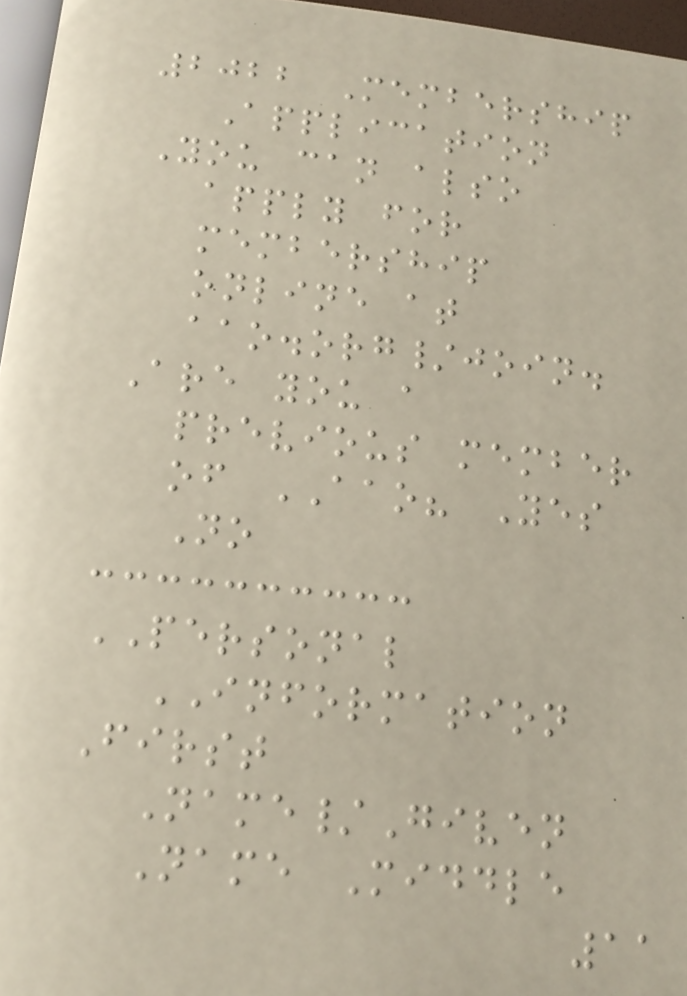2022 Membership
Application
You can also
apply for
membership
online at
aao.org/join.
Are you a
previous member
of AAO? Yes
No
PERSONAL
INFORMATION
First
Name/Given
Name Middle
11
